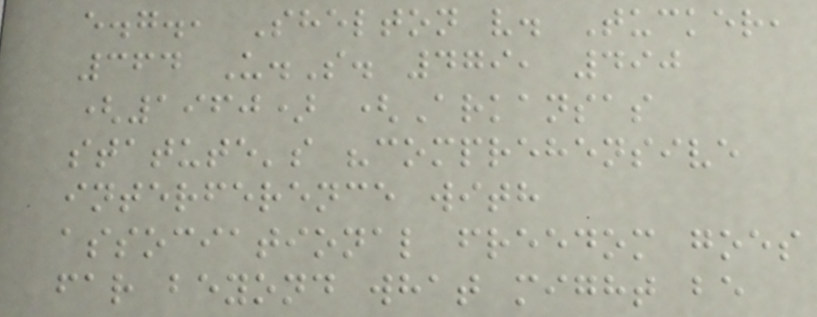e.g., Shelton v. Tucker,
364 U.S. 479, 490
(1960) (Arkansas
statute's "comprehensive
interference with
associational freedom goes
far beyond what might be
